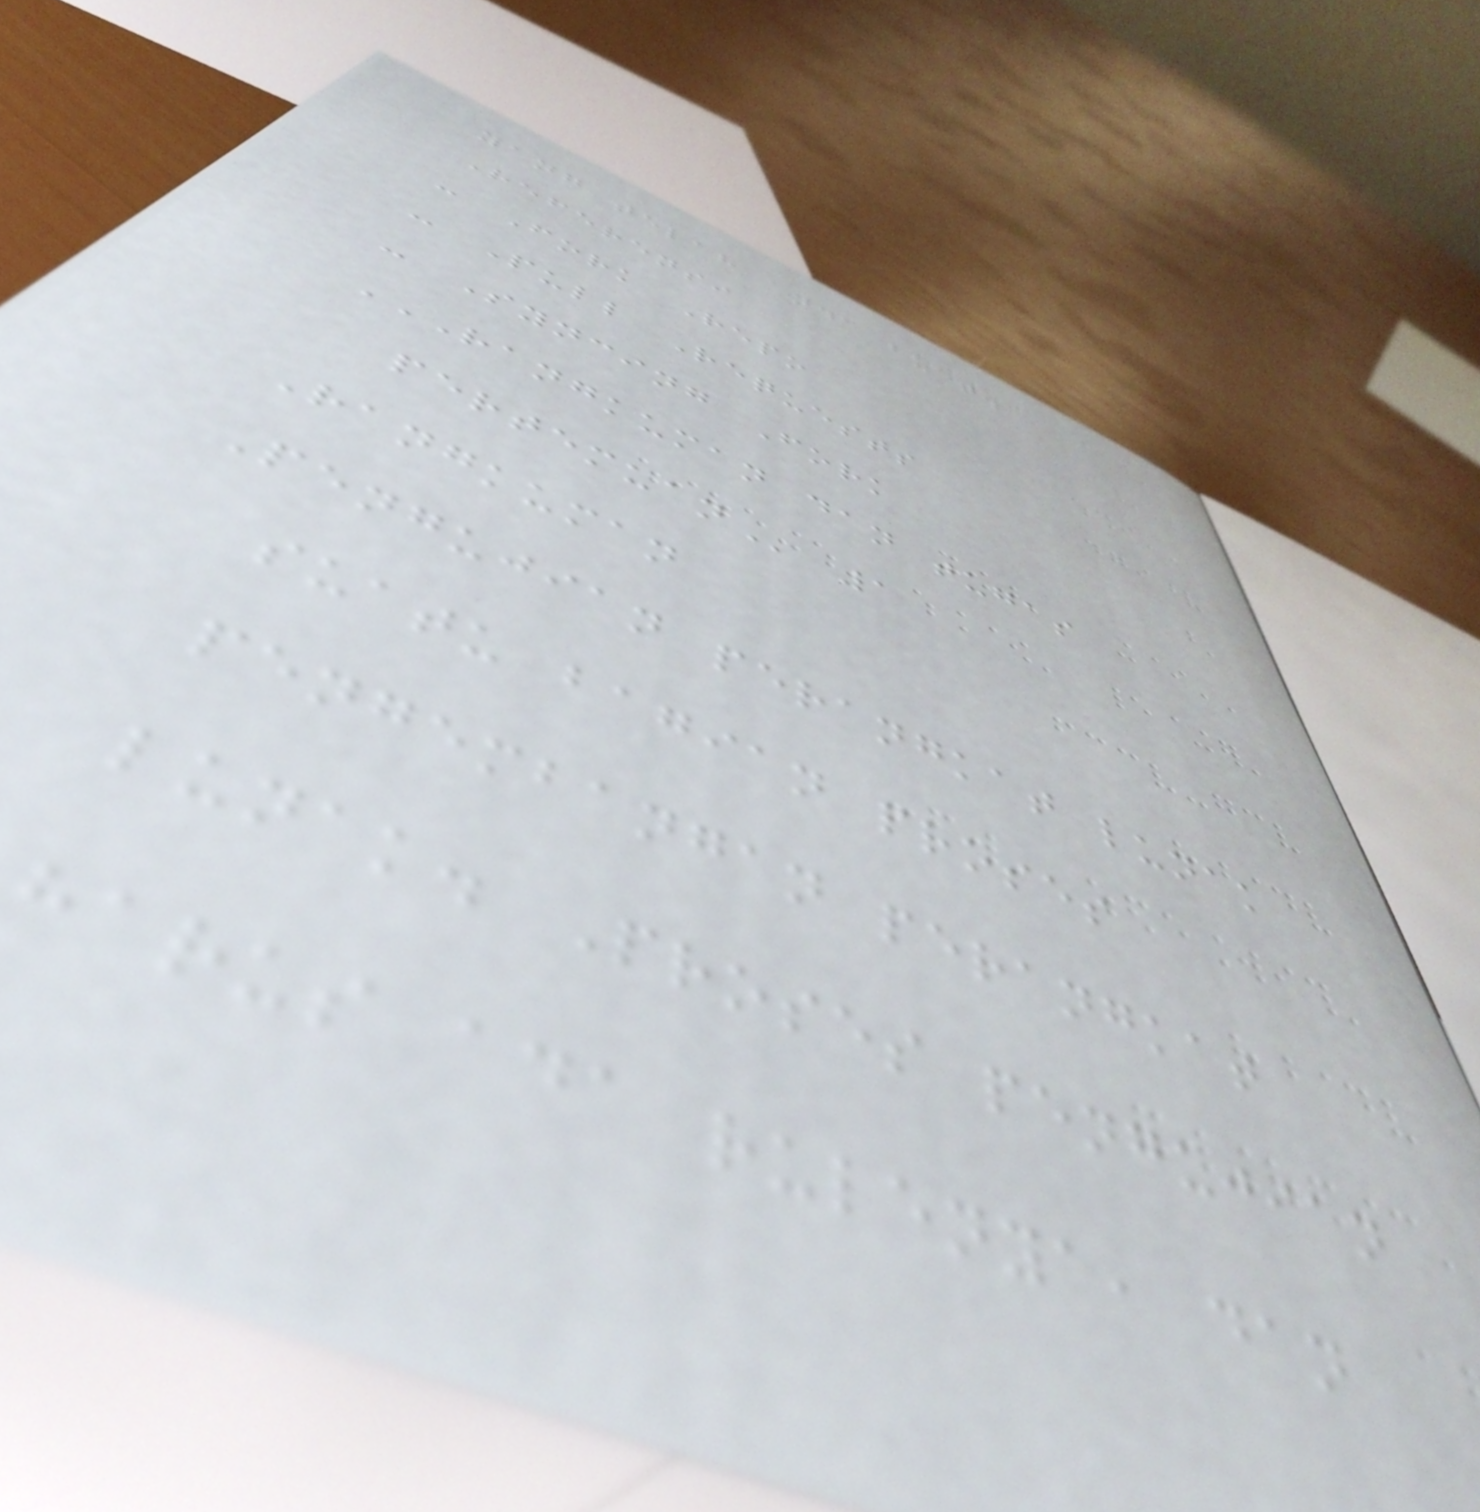yang telah anda buat.
Referensi
- Fork Repo
- Pull Requests
- Syncing Fork
RANGKUMAN DAN TUGAS
PERTEMUAN 1
Rangkuman
Pengujian perangkat lunak
suatu bagian proses
pengembangan perangkat
lunak. Proses pengujian
harus ada rulenya, dan
